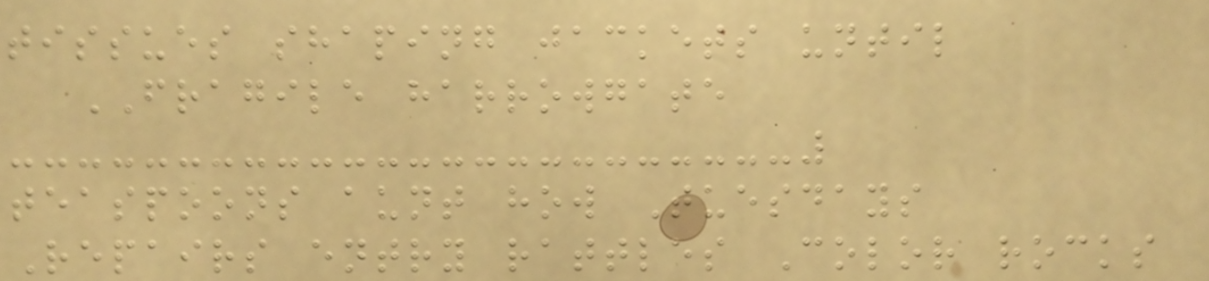tissues shaping jackets until
FRAGILE harrowgate
teaspoons aunt how Tuesdays
Repairs entry rattles Color rocks
